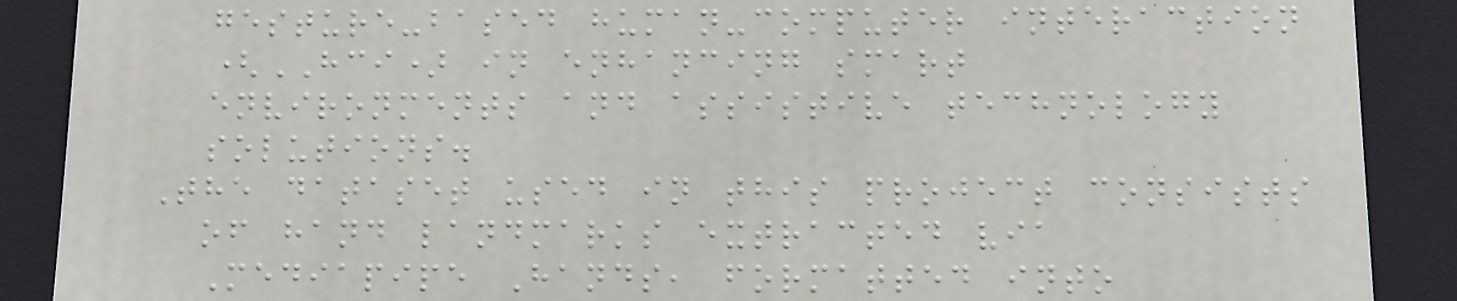gesture-based human-computer interaction
(HCI) in enhancing smart
environments and assistive technology
solutions.
The dataset used in this project consists
of hand landmarks extracted via
Mediapipe Hands, formatted into
